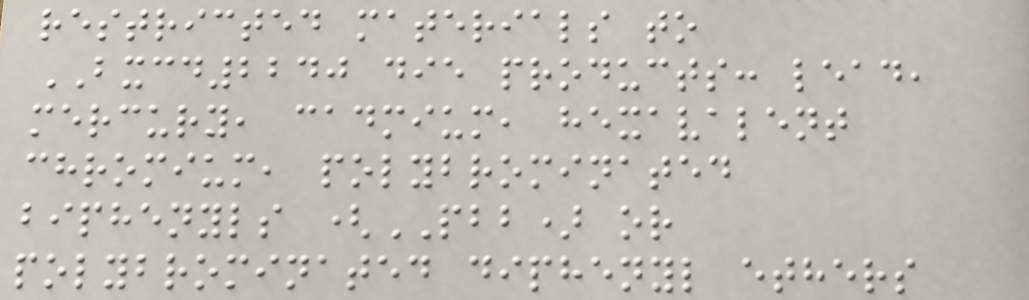restricted materials to
BXCD2240 die products: lead,
mercury, cadmium, hexavalent
chromium, polybrominated
biphenyls (PBB) or
polybrominated diphenyl ethers
